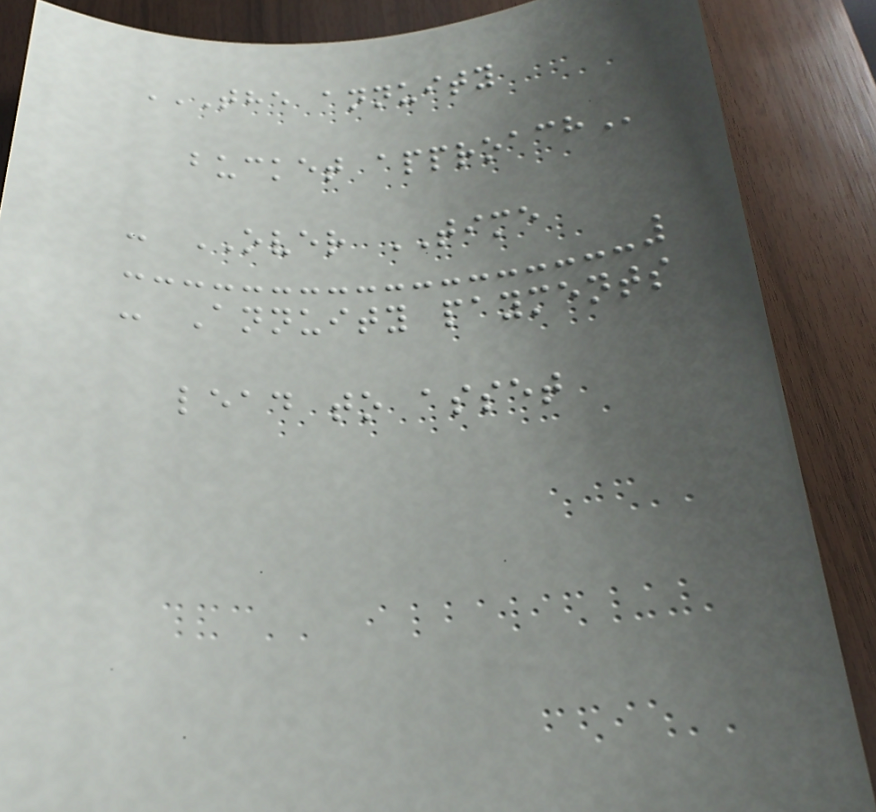THE ANNUITY
BUCKET APPROACH
- OVER TIME
- Annuity payments
lead to asset
